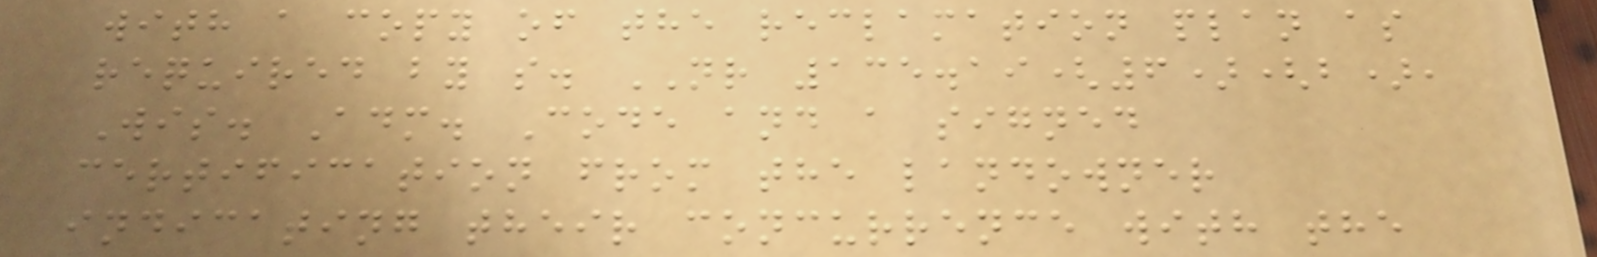with a copy of the reclamation plan as
required by s. NR 135.19(6)(b),
Wis. Adm. Code and a signed
certification from the landowner
indicating their concurrence with the
